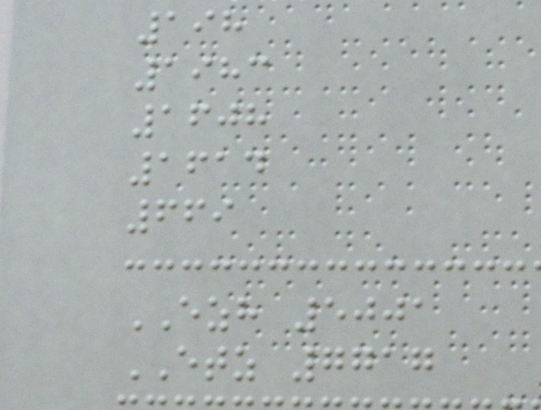198
1983
1608
1614
669
EZH 5001
ETZ 7717
